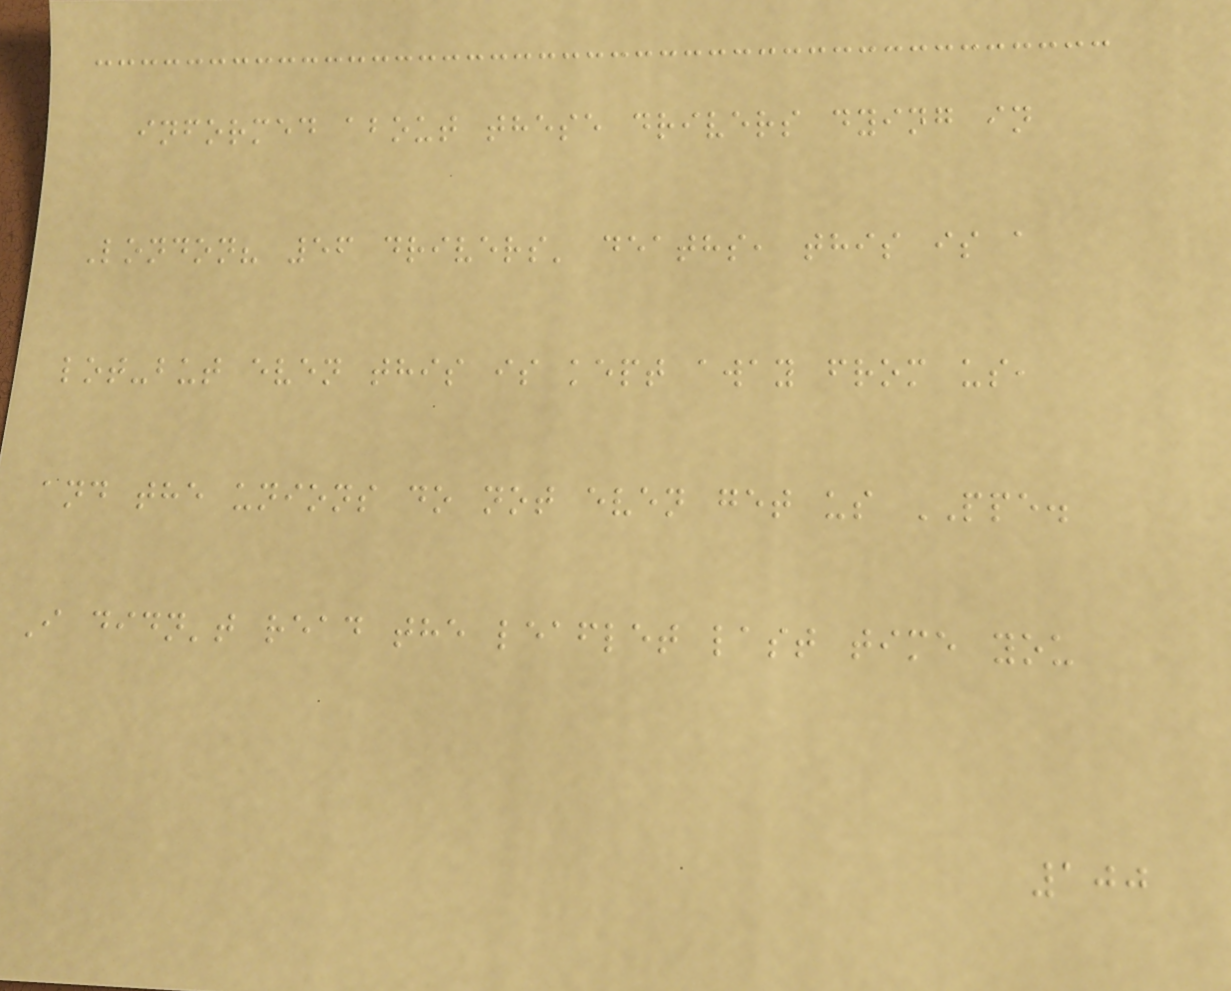informed about these drivers dying in
London? 56 drivers' deaths, this is a
lot-but even this is kept away from us,
and the unions do not even get us PPE.
I didn't read the leaflet last time you
100
